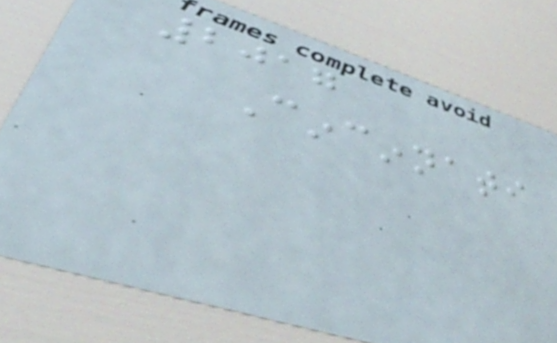2017
Cincinnati
